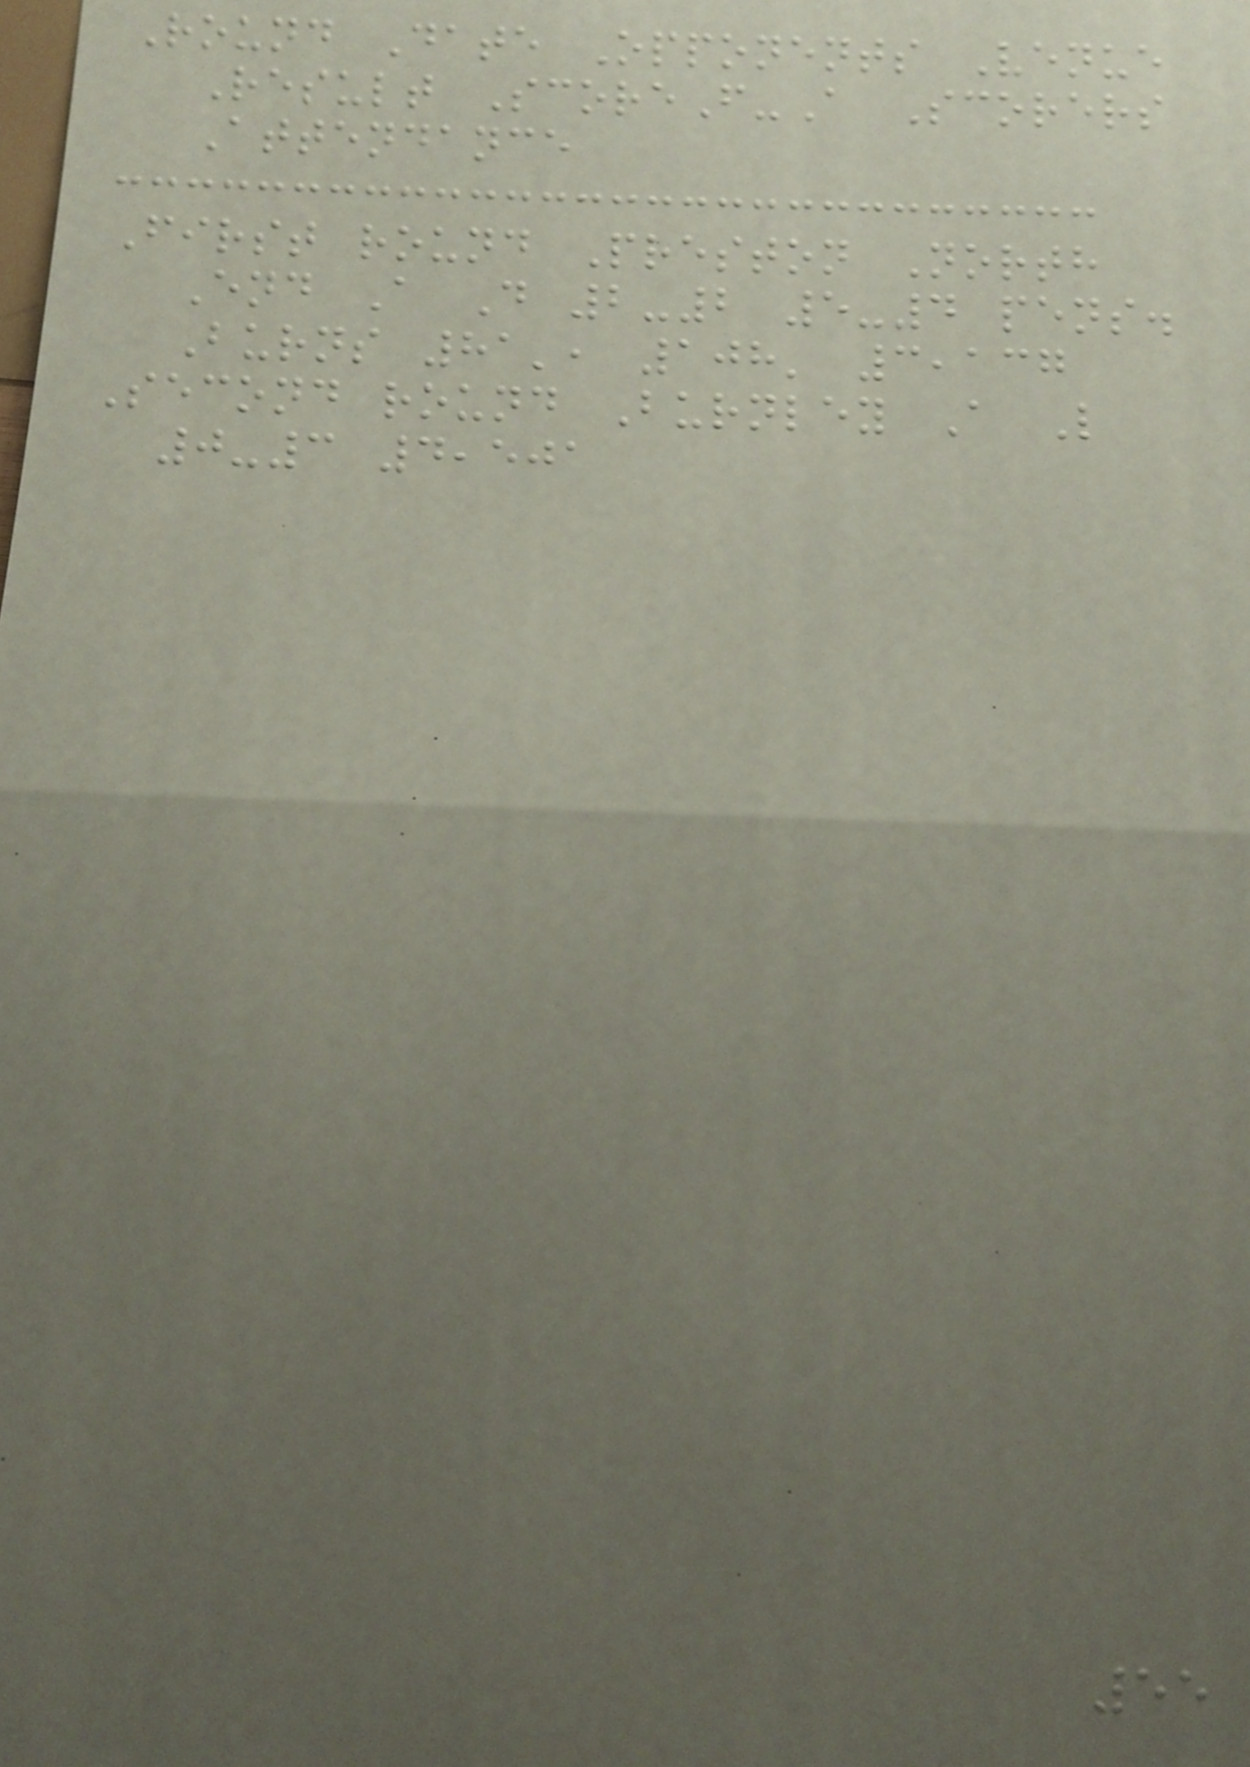Round Date Opponents Venue
Result ScoreF-A Scorers
Attendance
First round Preston North
End A D 2-2 5-4 pens.
Burns 81', 108' 3,137
Second round Burnley A L
0-3 4,501
55
